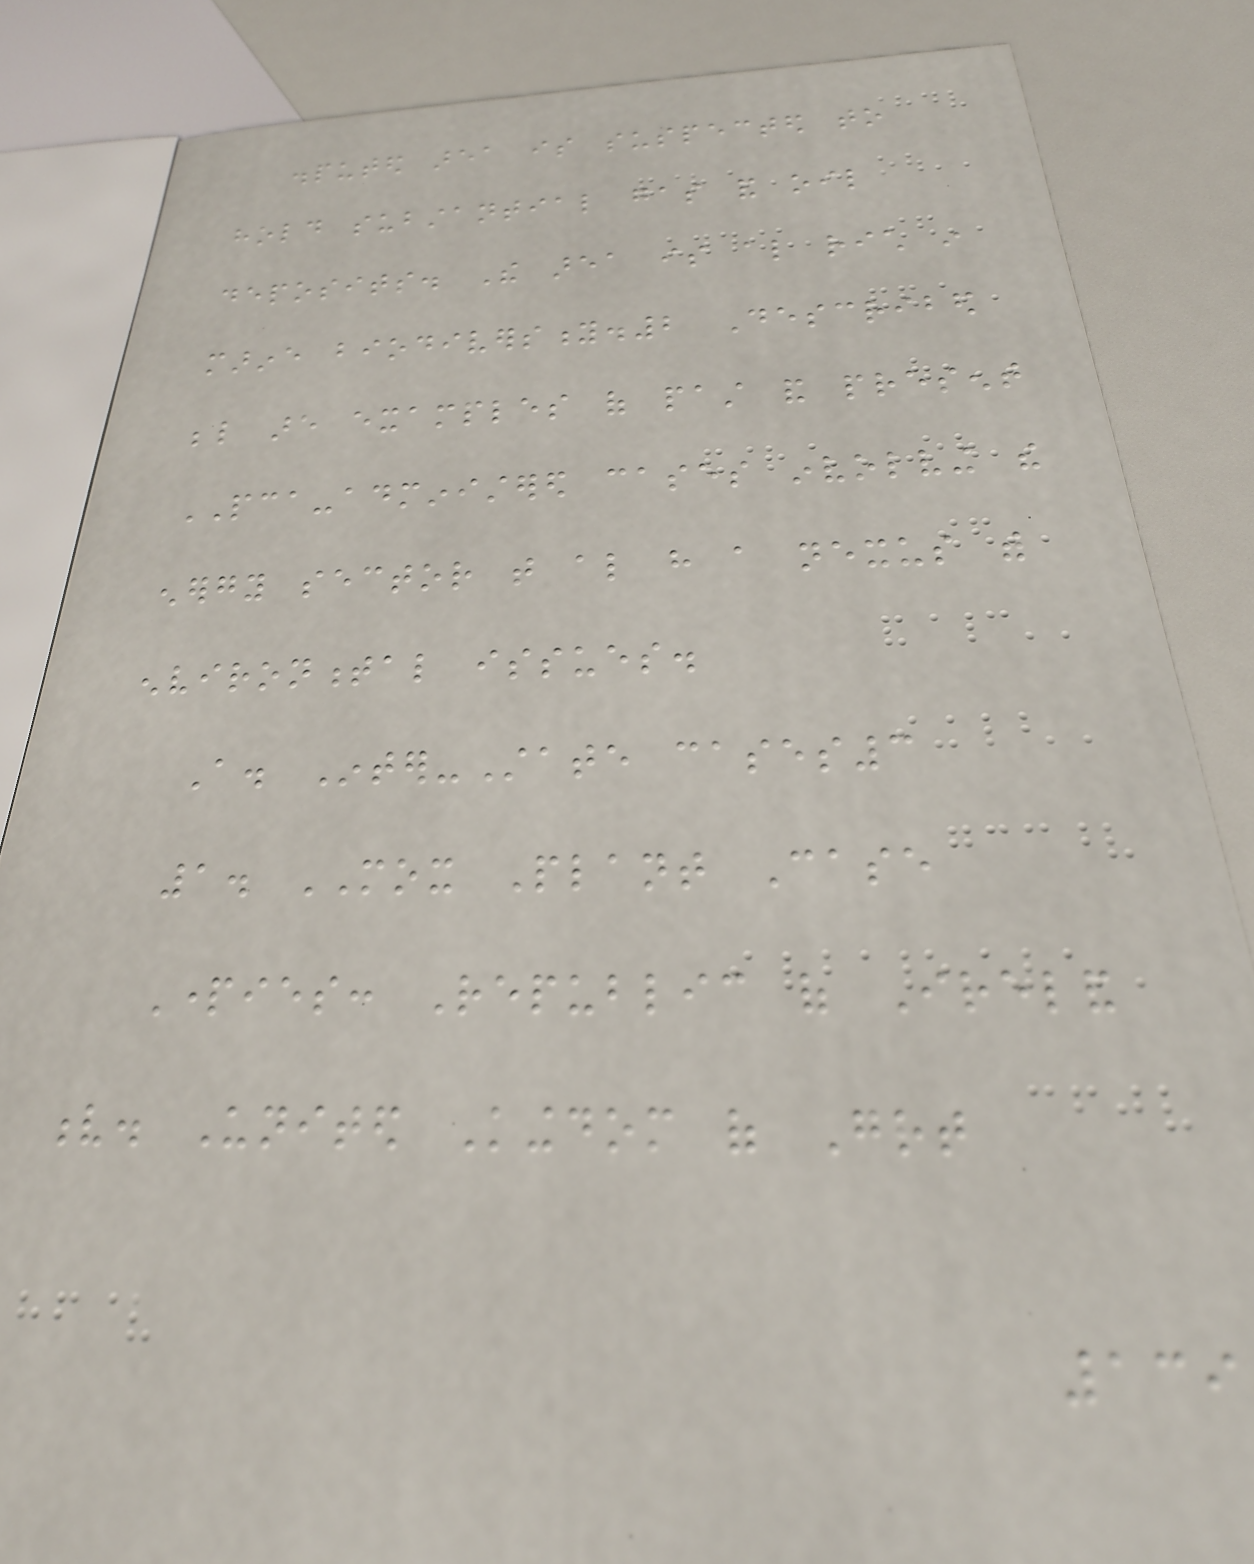disputed area is suspected to
hold substantial gas and oil
deposits. The area is also rich in
marine biodiversity.2 Described
below are examples of past and present
PCA-administered cases involving the
energy sector that also have a nexus with
environmental issues.
A. Inter-State cases3
1. MOX Plant Case
Parties: Republic of Ireland
v. United Kingdom of Great
139
